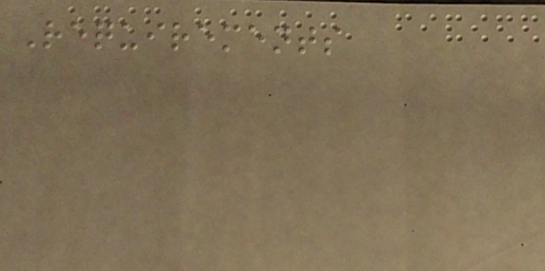Requirements
